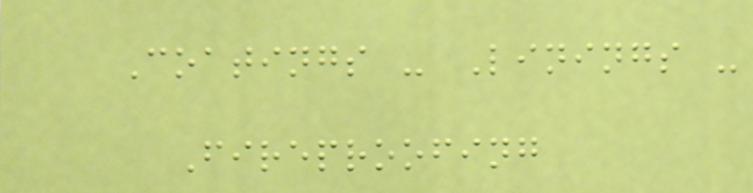Coatings - Linings -
Fireproofing
